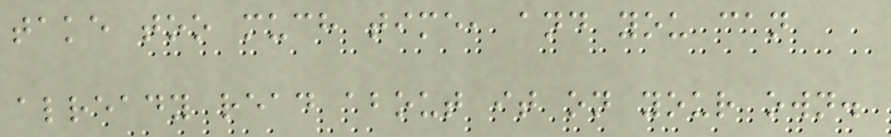take too much time, and you can
already read about it on your own.
